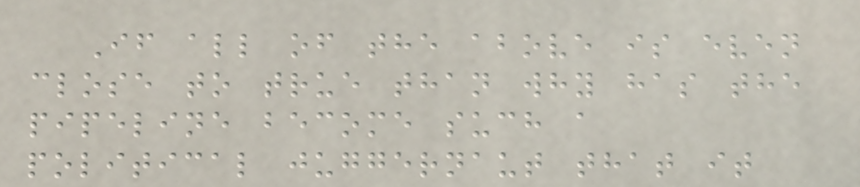If all of the above is even
close to true than why has the
pipeline become such a
political juggernaut that it
